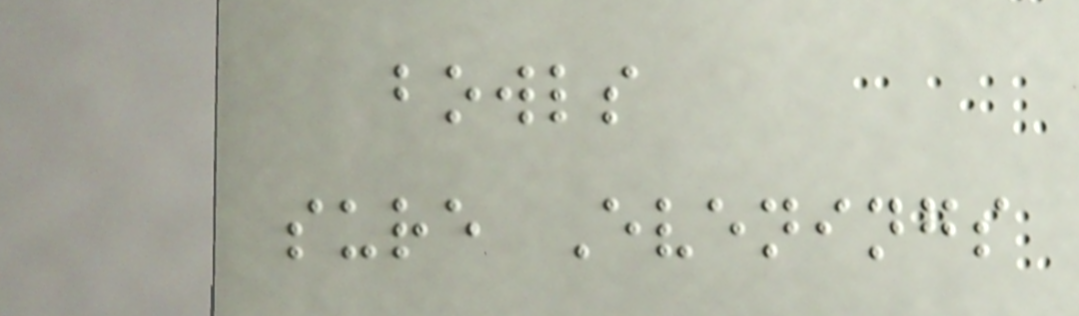bowls
sure Evenings
